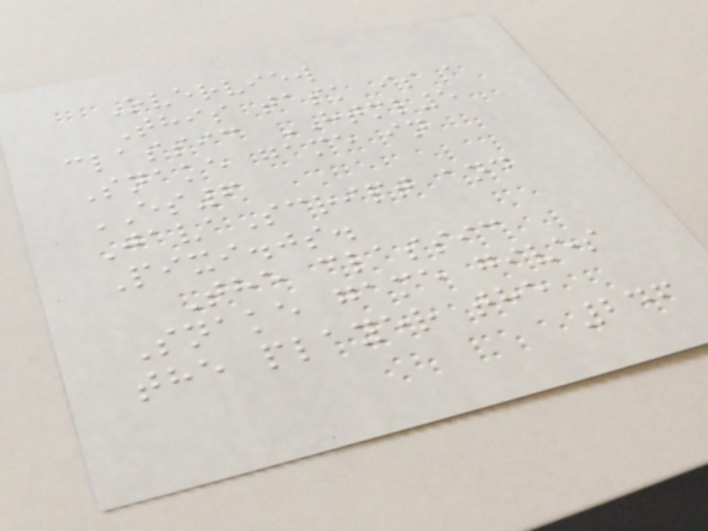Overview
This task is a
classic HTML5
Snake game in
ES6
JavaScript and
Pixi.js.
The classic
Snake game gives
the player the
246
